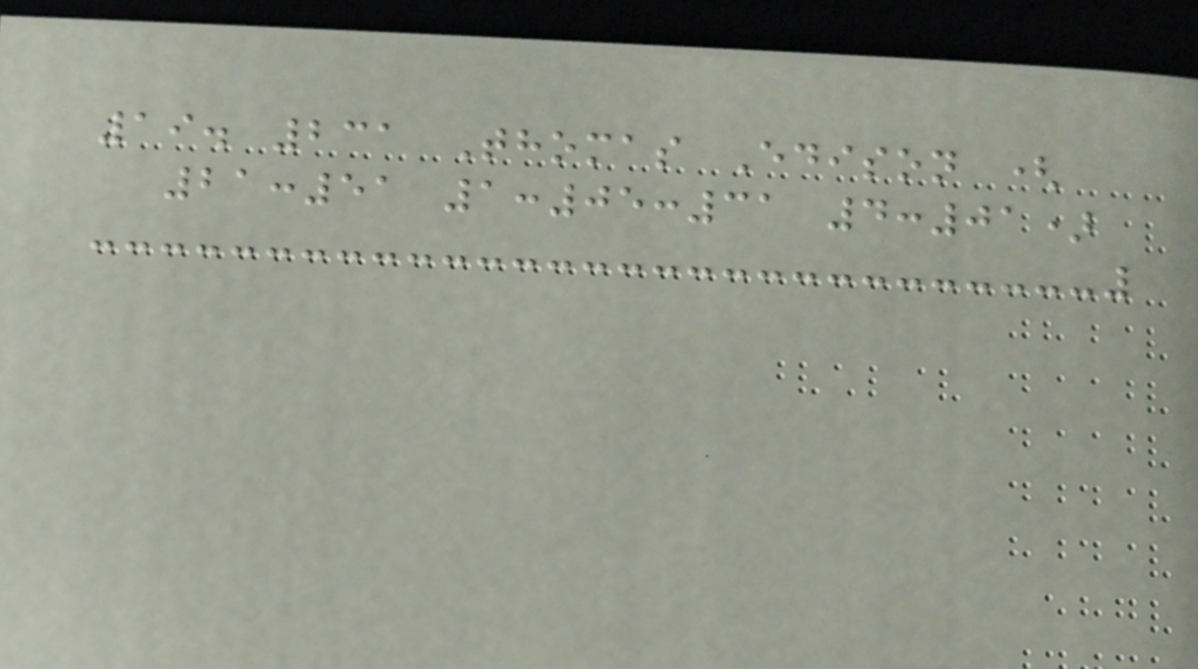19. 231 Thomas Edison (
21:51 1:05:31 4:01)
